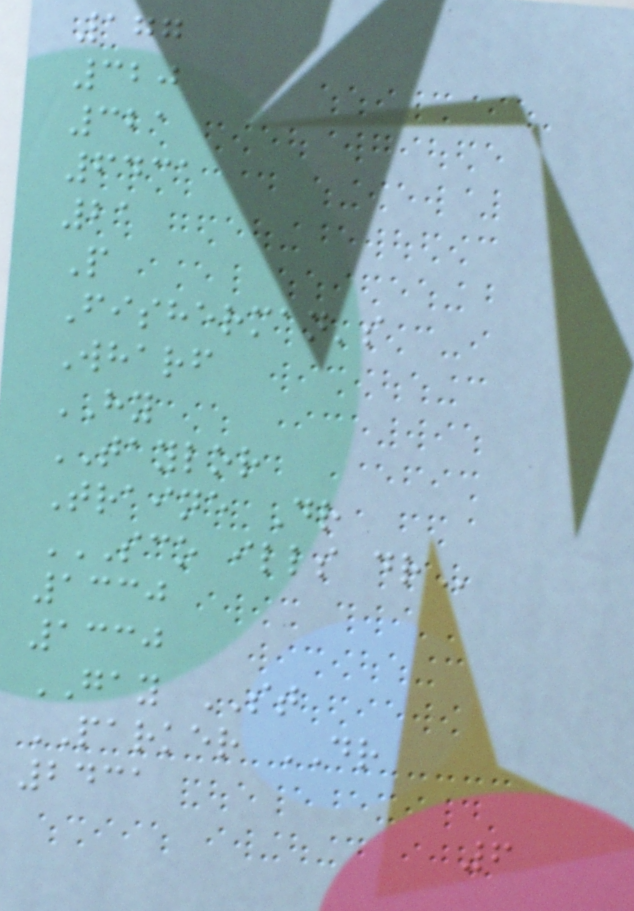177
320
321
6431
21
P
Fisherman's
Wharf
HY
TAYLOR
Traine Dr
SCO ILLS DR
1330
1330
GAY ST
PARKER DR
2431
6
